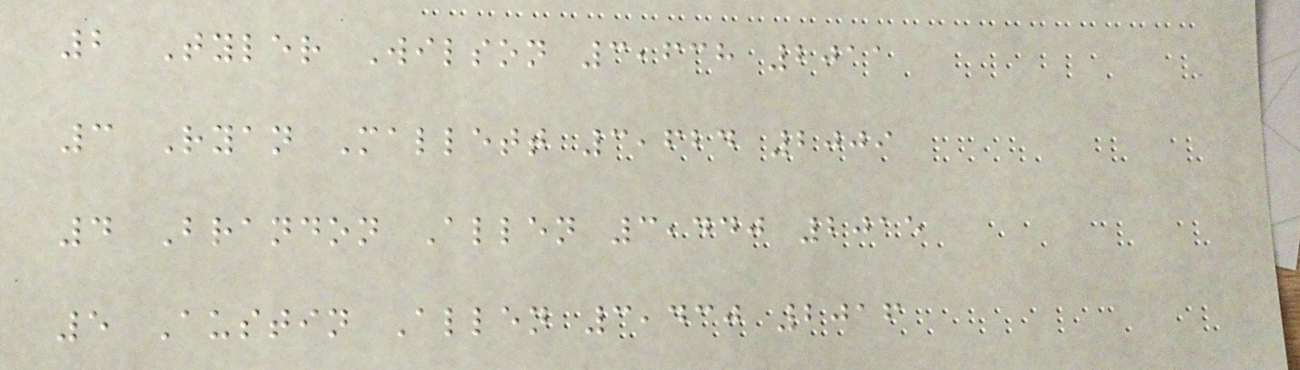2 Tyler Wilson 3,638 2011
3 Ryan Mallett 3,624 2009
4 Brandon Allen 3,440 2015
5 Austin Allen 3,430 2016
